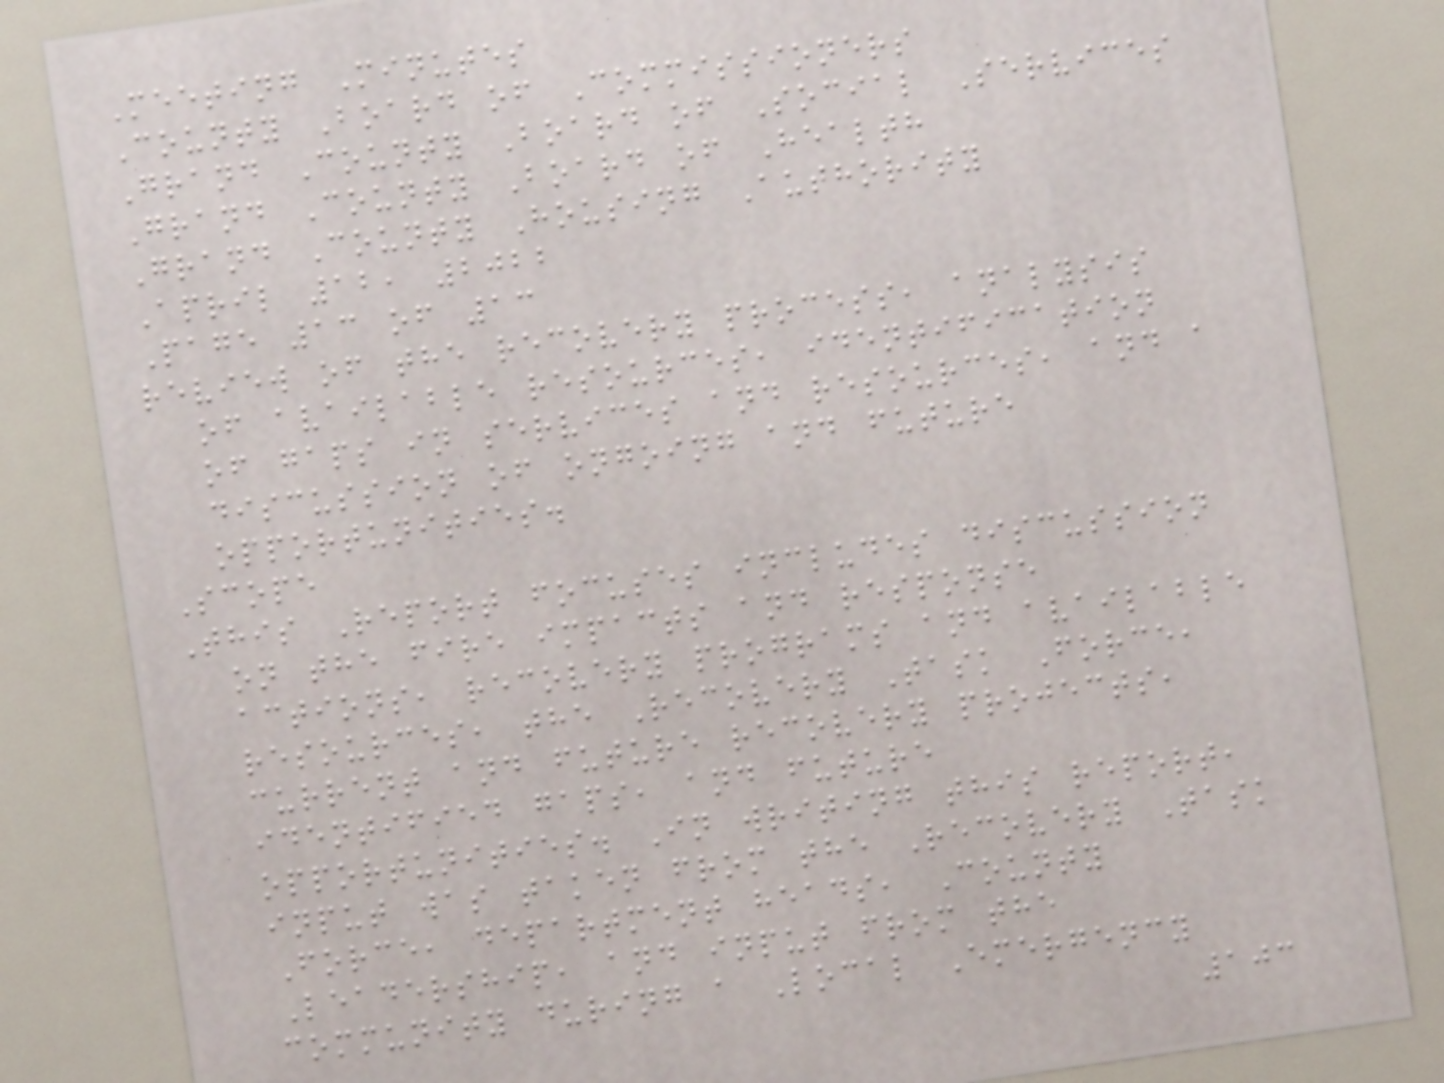Meeting Minutes
County Board of Commissioners
Grand County Board of Social Services
Grand County Board of Health
Grand County Housing Authority
April 12, 2022
Page 13 of 13
review of the recovery process, analysis
of available resources, identification
of gaps in services and resources, and a
discussion of ongoing and future
opportunities.
Scope
This Report focuses includes discussion
on the fire impacts and response
actions, recovery programs and available
resources, the Recovery Task Force,
current and future recovery projects,
identified gaps, and future
opportunities. In writing this report,
input was taken from the Recovery Task
Force, department heads, County
Leadership, and input from the
community during a Local Emergency
103
